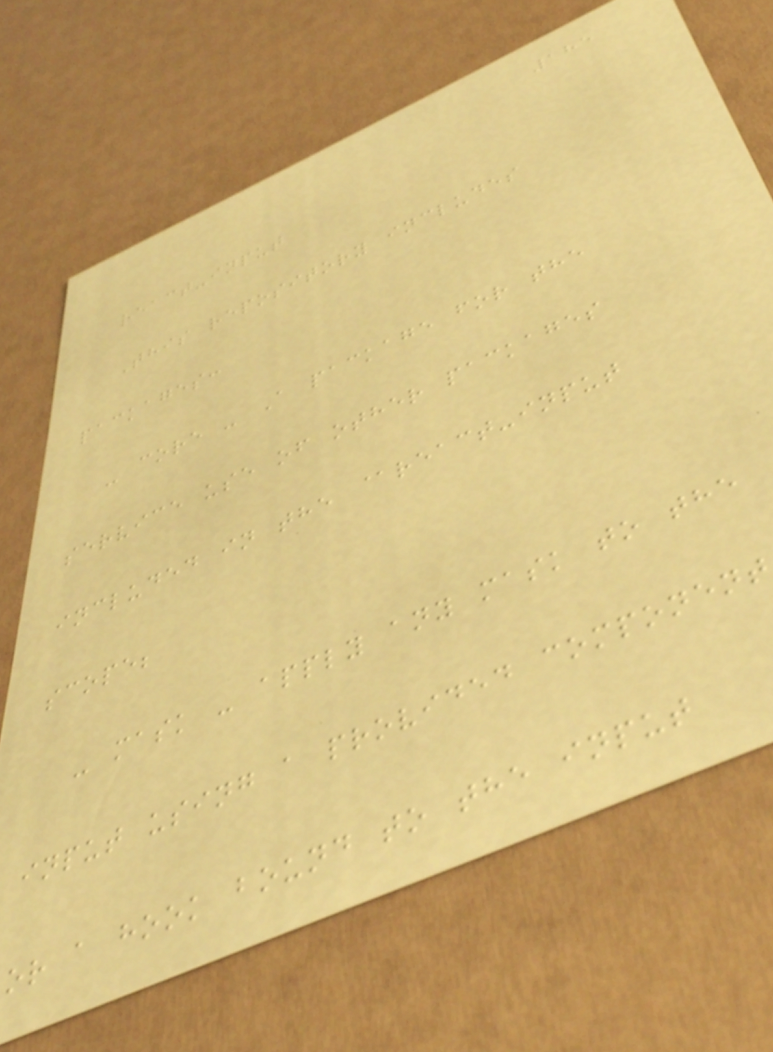185
react-input
This repository includes
packages:
- core - A package for the
service use of other packages
included in the @react-input
scope;
- mask - apply any mask to the
input using a provided component
or a hook bound to the input
